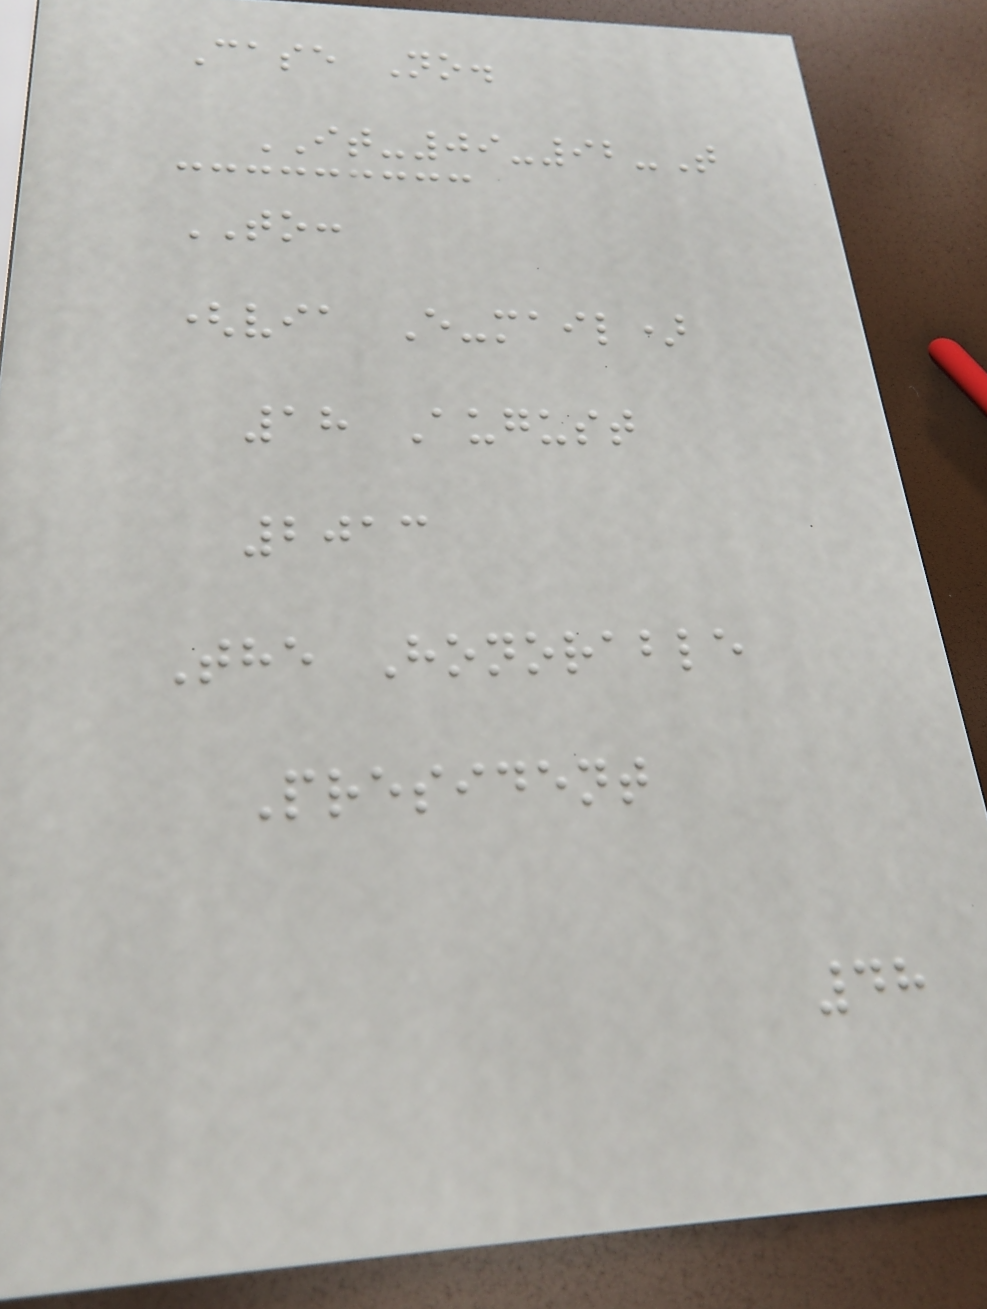Case No.
IT-09-92-T
TO:
(via E-mail)
18 August
2013
The Honorable
President
48
